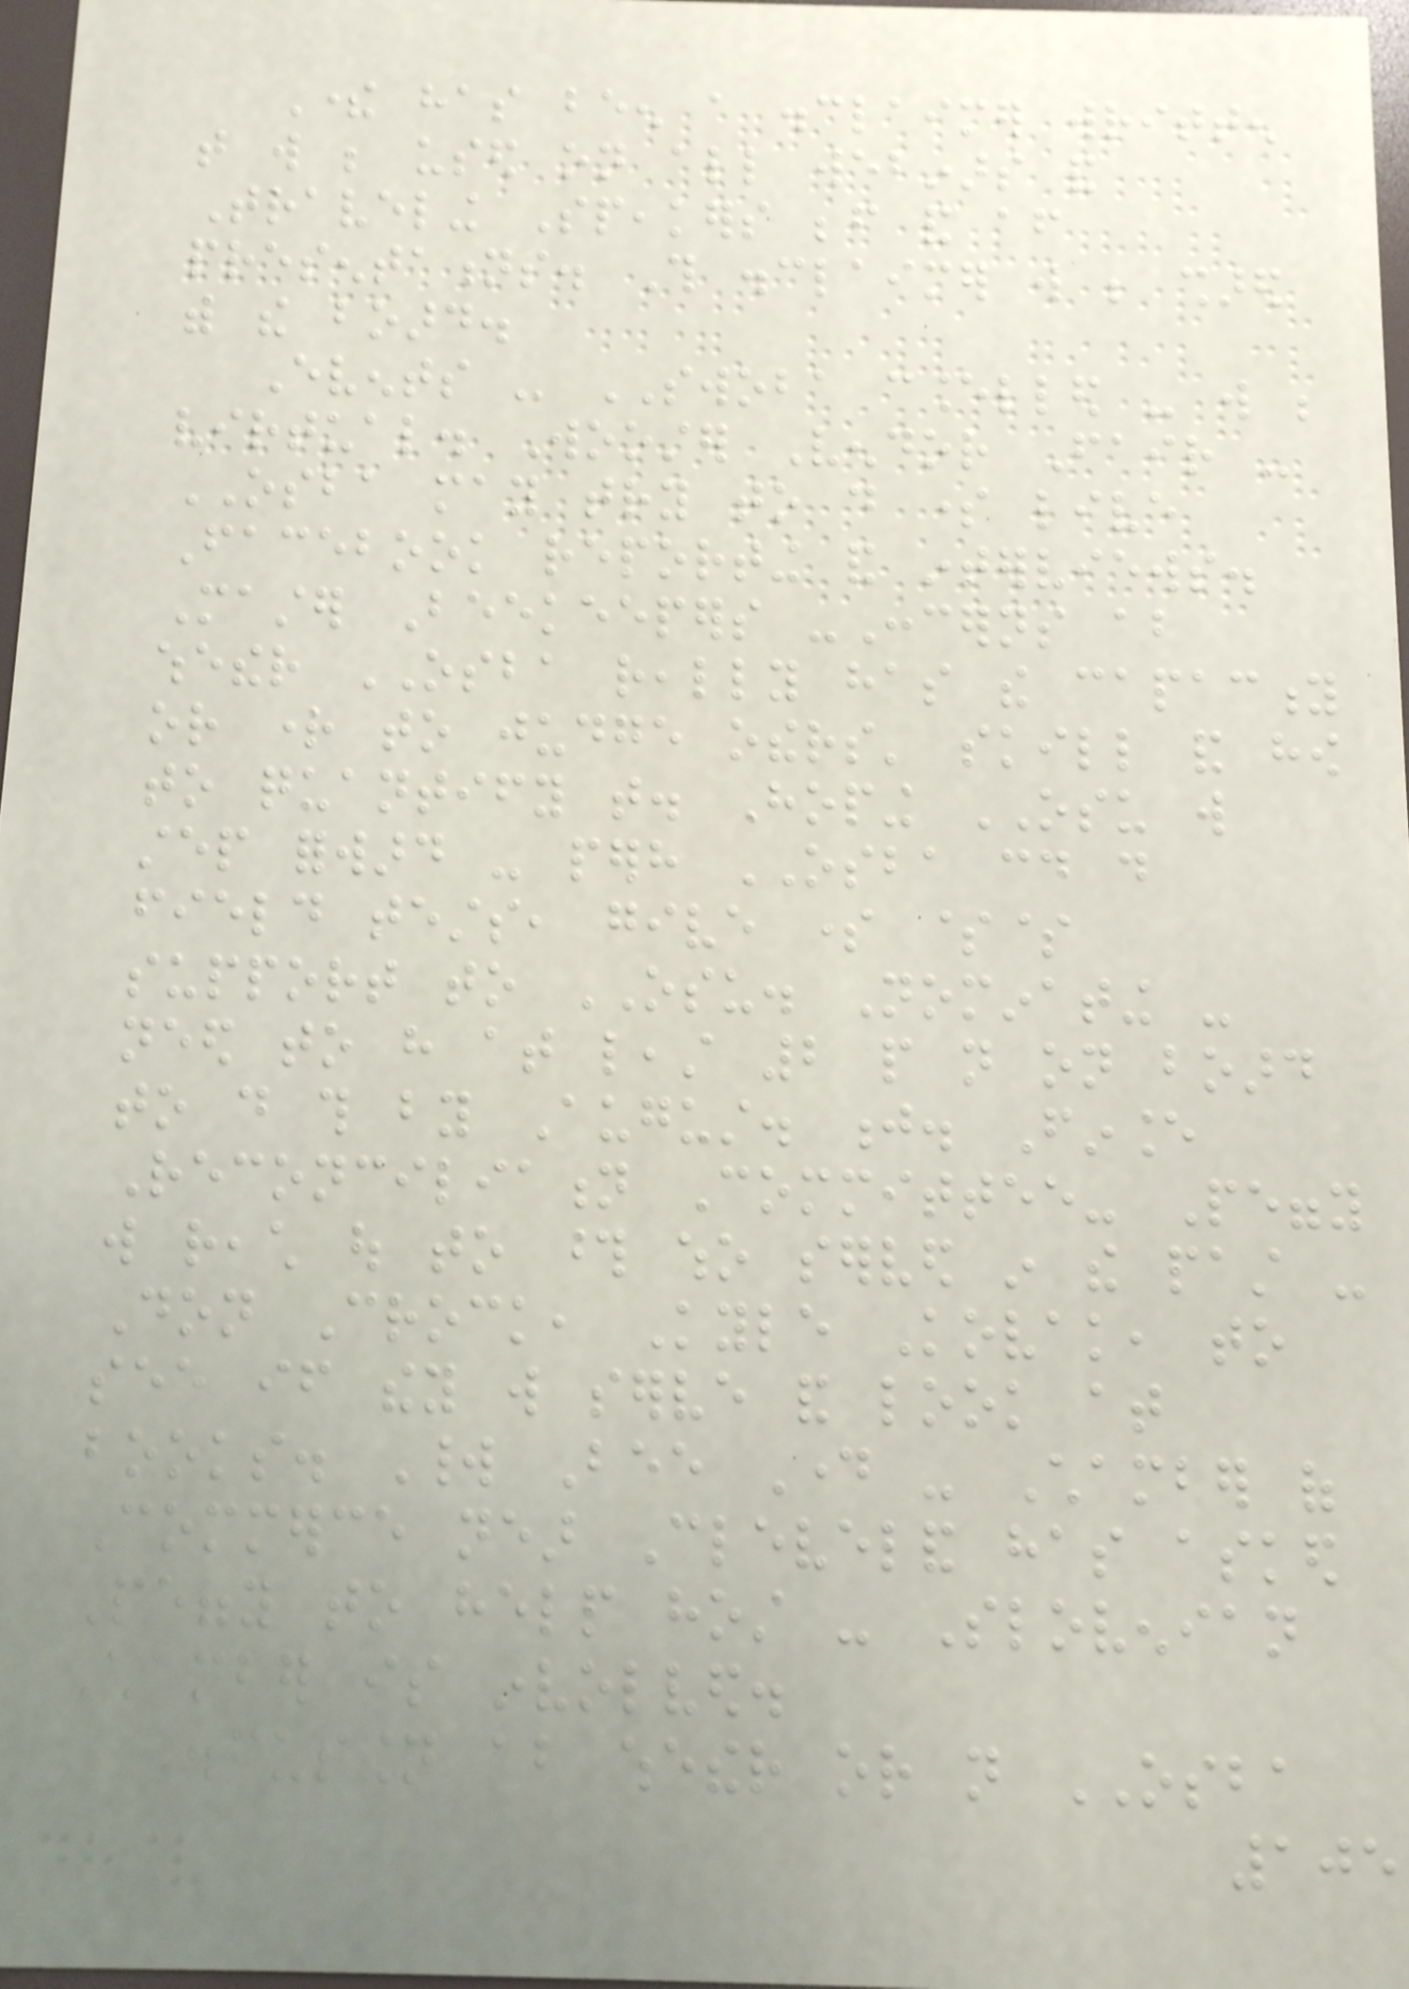There has been a disclaimer written
that will be used on all webinars and
Traveling Speakers before and after
presentations. This disclaimer will be shared
with the board.
Events - SWOBA cancelled - will be
virtual. Wooster Vendor Fair -
OSBA may try to do some live
Facebook reporting and interviews.
Master Beekeepers -Concerns about
whether OSBA really has the capacity
or right to judge others' skill and how
to quantify that. Hoping OSU will
step forward - perhaps OSBA could do
field tests, give some $$
support to OSU. Nominating -
need to have at least 2 people not on board
to do this by August. j. Finance
Reconciliation Committee- Peggy
will reach out to those who served in the past -
Don Crock, Kyle Kovak, to
see if they will serve and look at
books. World Bee Day - Chamber of
Commerce near Cleveland has asked
Peggy to help host - Slovenian
Chamber is involved.
Discussion about whether or not OSBA
105
